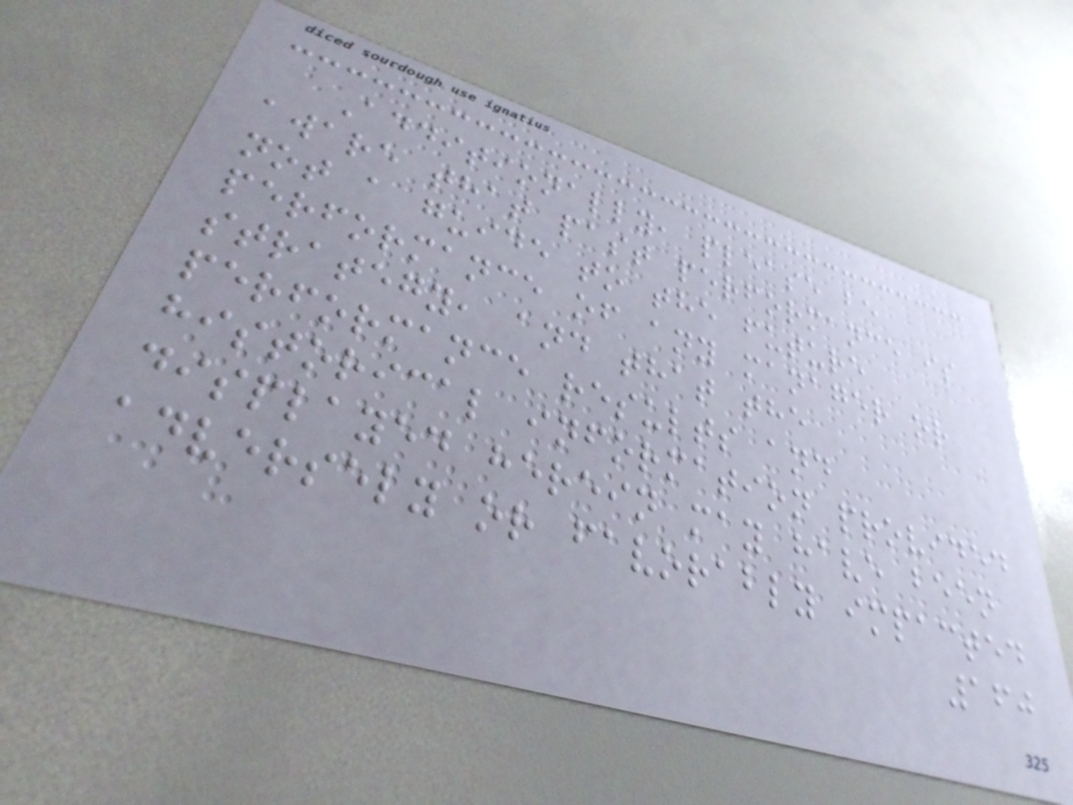Additionally, please be
aware that past performance is
not a guide to the future
performance of any manager or
strategy, and that the
performance results and
historical information provided
displayed herein may have been
adversely or favorably impacted
160
